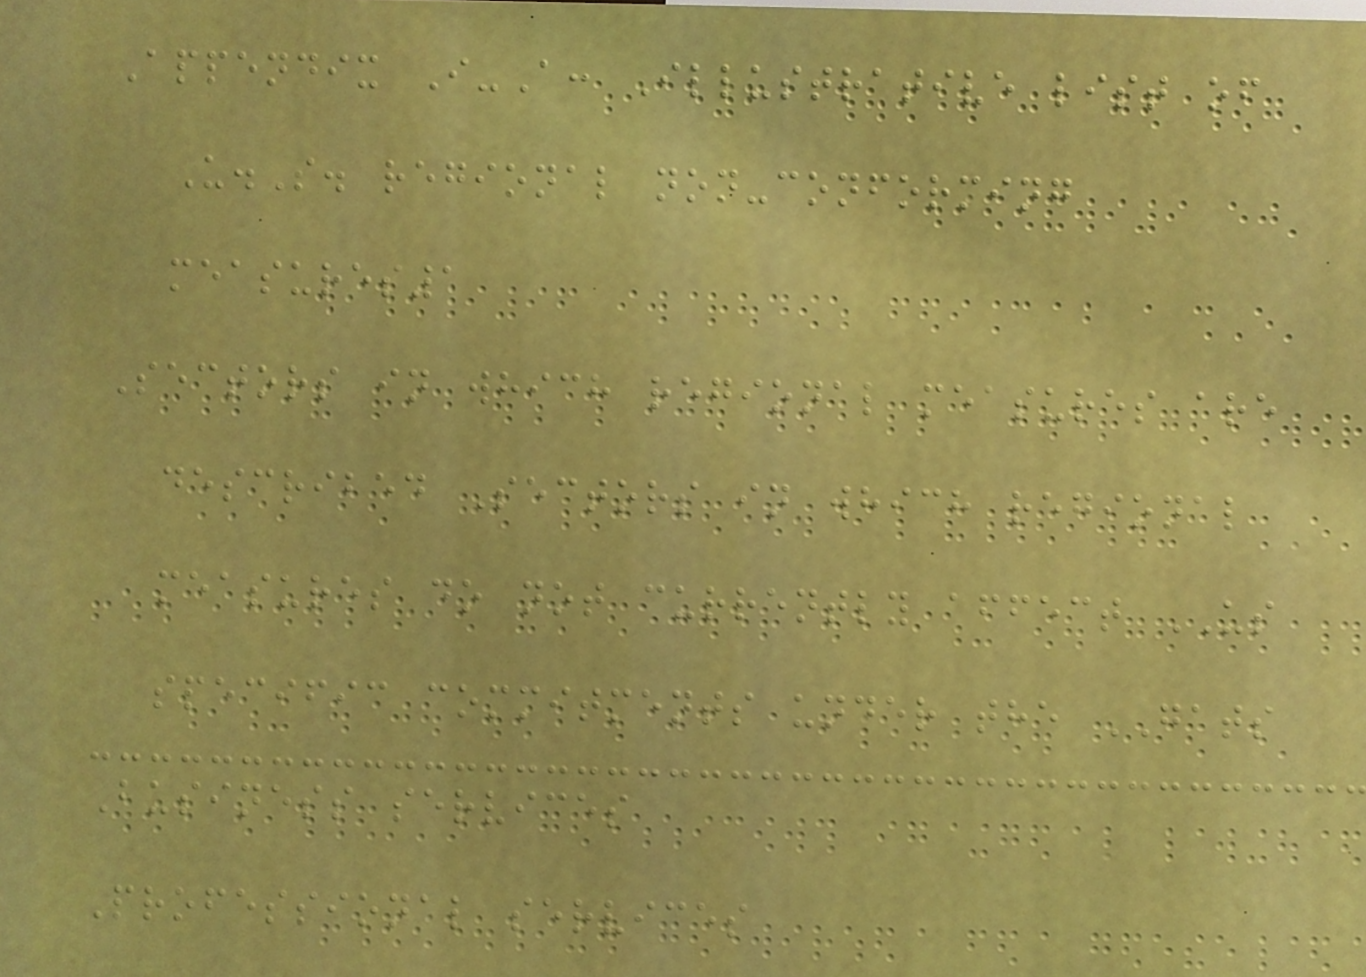Appendix I-A: Illustrative list of
U.S. regional non-conforming
measures1
Sectors in which regional measures are
described Sectors in which regional
measures do not currently affect US
specific commitments under the GATS
Business services
Professional services
